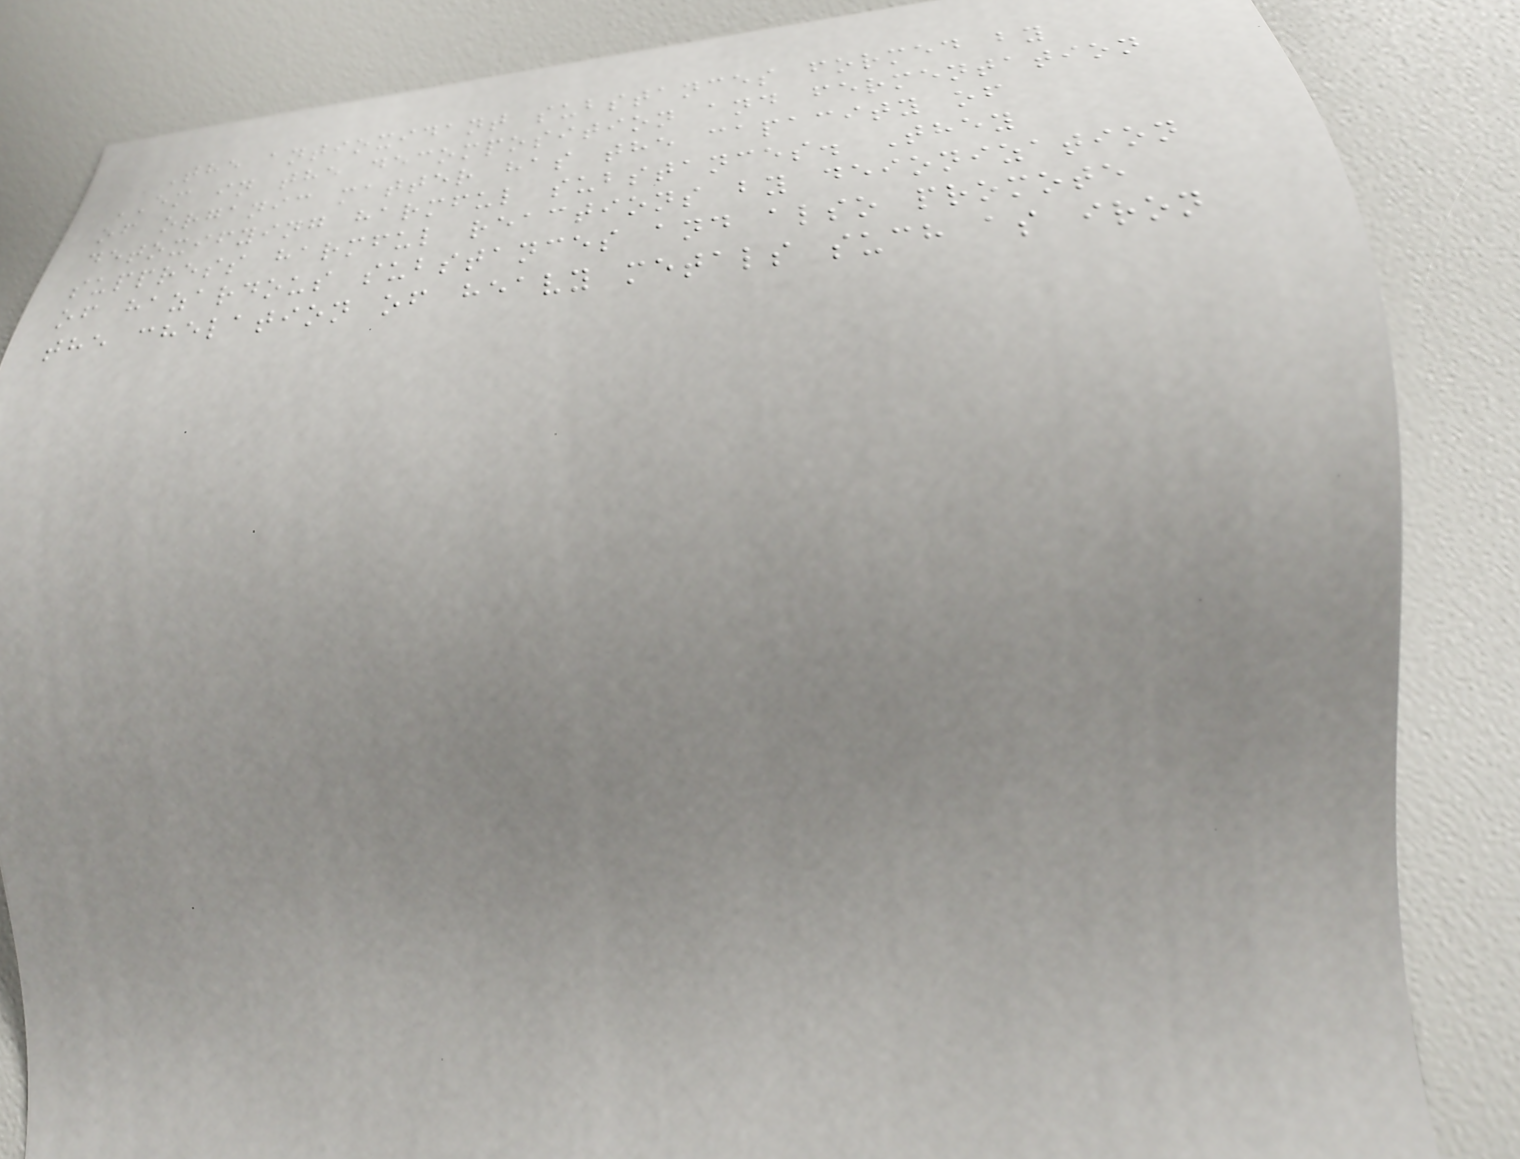The antioxidant substances formed by
EM in the decomposition and fermentation
of organic matter has the capacity of
detoxifying harmful substances. They
suppress harmful reactions by deionization
of hazardous substances and also promote
the chelation of heavy metals such as iron
